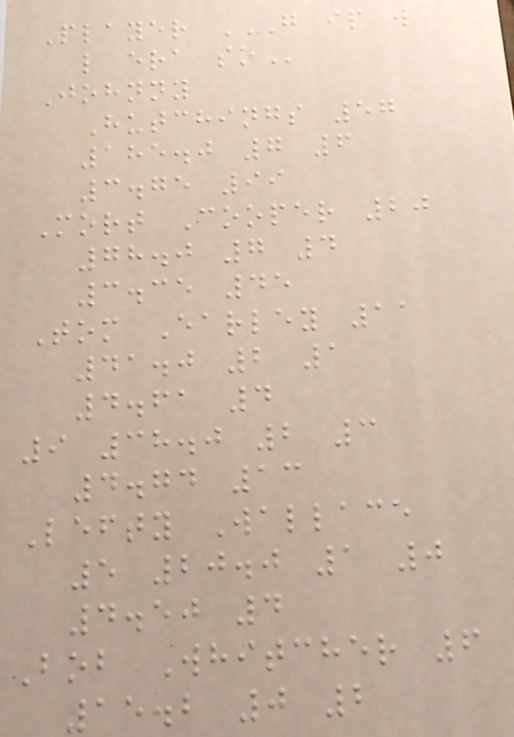Player G IP W
L ERA SO
Johnny
Hutchings 57
185.0 7 6
3.75 99
Mort Cooper 20
78.0 7 4
3.35 45
Tom Earley 11
41.0 2 1
4.61 4
9 38.0 2 3
4.74 13
Lefty Wallace
5 20.0 1 0
4.50 4
Bob Whitcher 6
15.2 0 2
